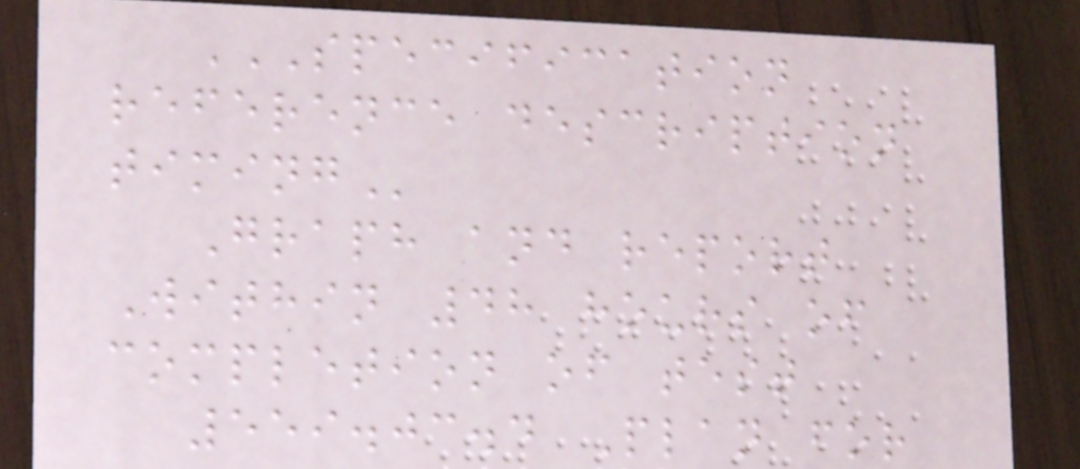SPECIFICATION
REFERENCE DESCRIPTION
TIMING
Graph and report
Within 48 hours of
completion of test
559.03.4 Plan for
